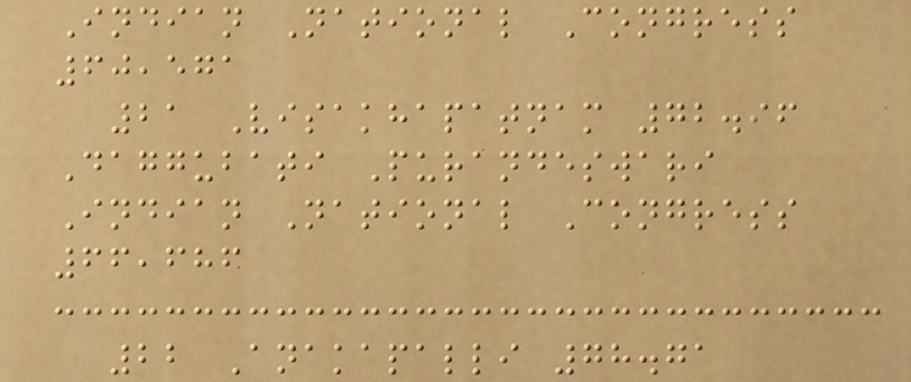Indian National Congress
60,571
21 Visakhapatnam 72.96
Daggubati Purandeswari
Indian National Congress
66,686
22 Anakapalli 78.71
